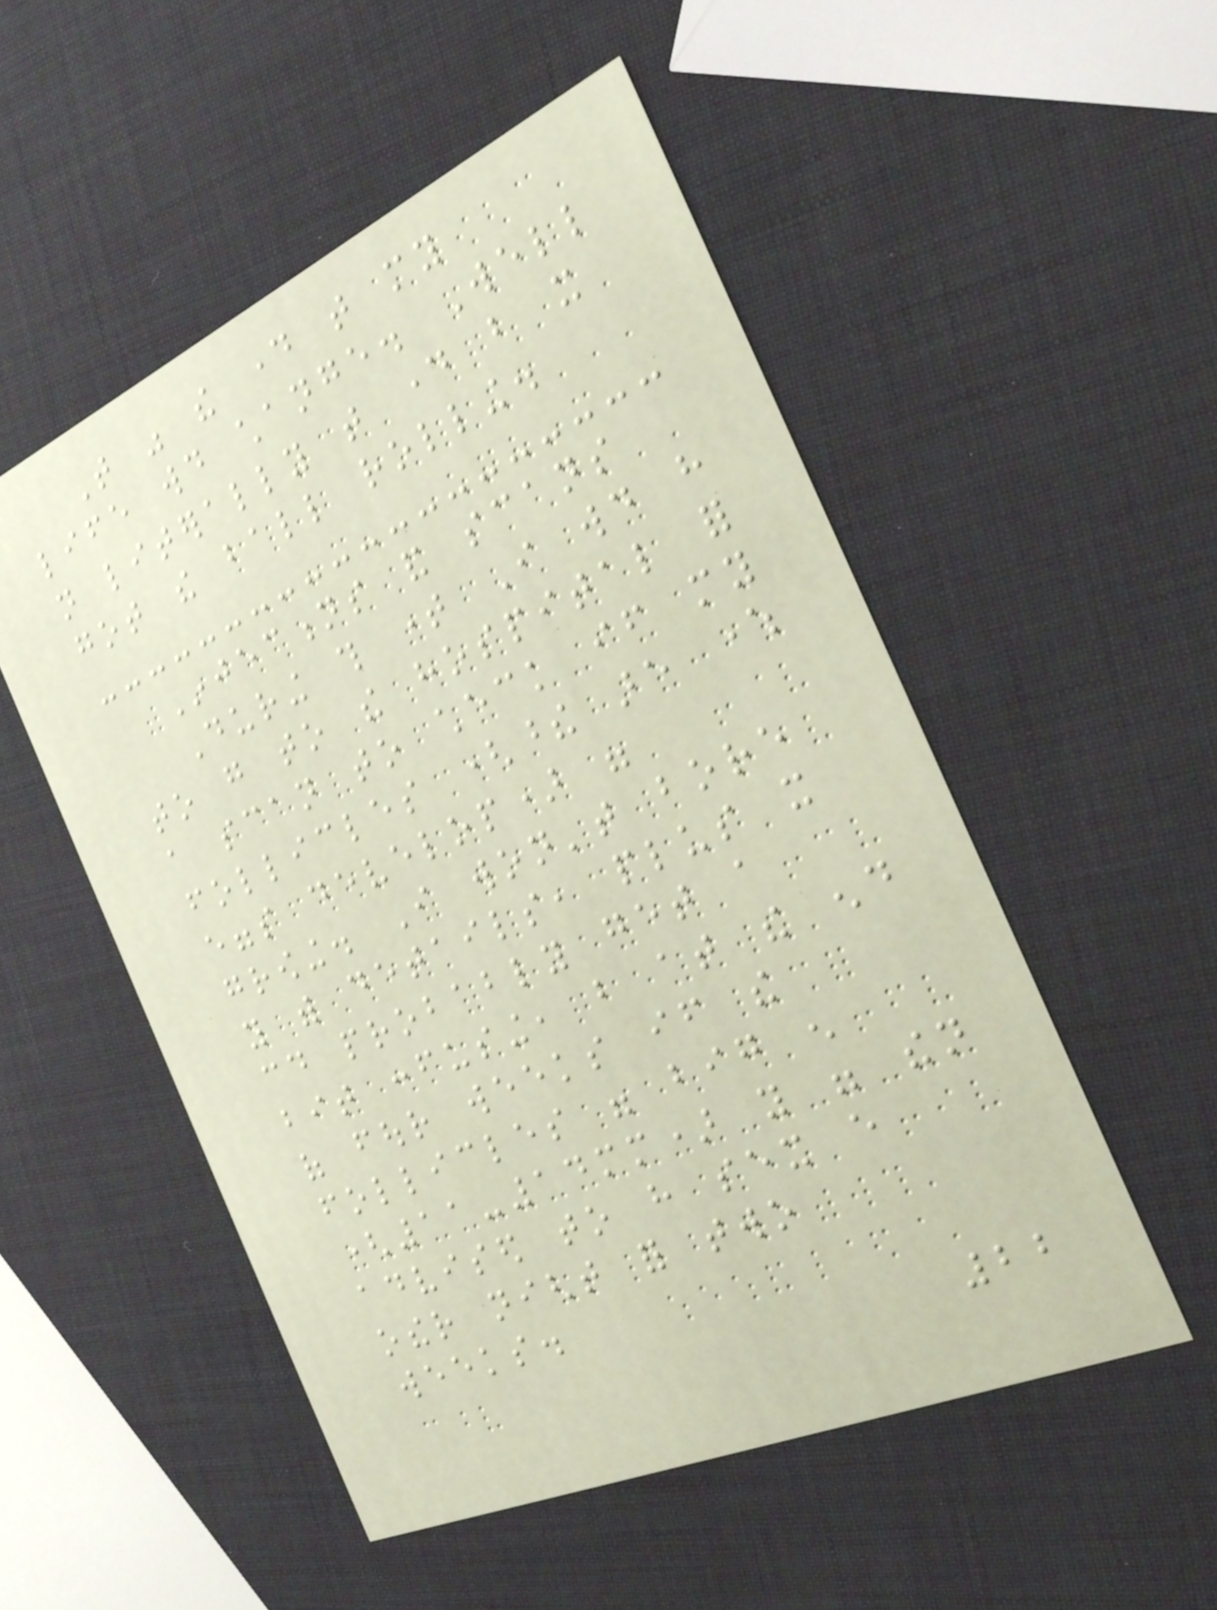That was the day that my
life would change. Well
not literally that day but it
got the ball rolling.
Injections and scans
During this time I would have
to go to the hospital for
a scan to check if my
follicles (these are where
eggs develop) were
growing. I won't bore
you with details, plus it
could probably get a
bit confusing, but at the end
of four weeks if the
follicles were big enough
(11-14mm) you were then
advised to have sex every
other night for two
weeks.
22
